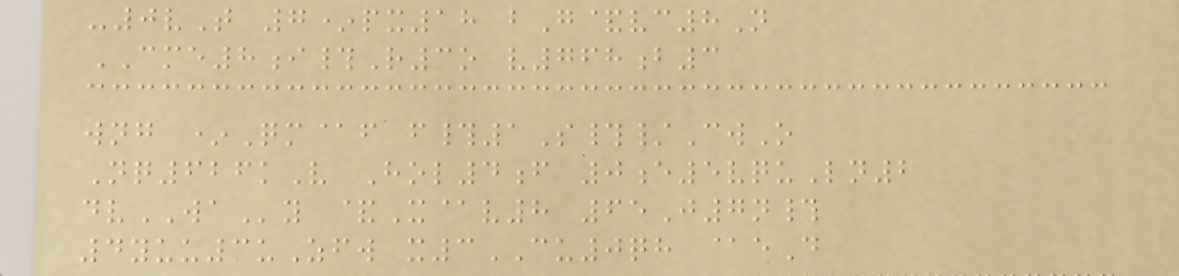-0vT 7*px18 bG&vc8N
CME8i#R3o v768b3
wng *Qm@f f#1S#/CwO
Nq626kV Hol4f 0e5vquLn2
dvWAy &X@v8 65J7n#
4yuu3uZfw x3CU0qh @eD
